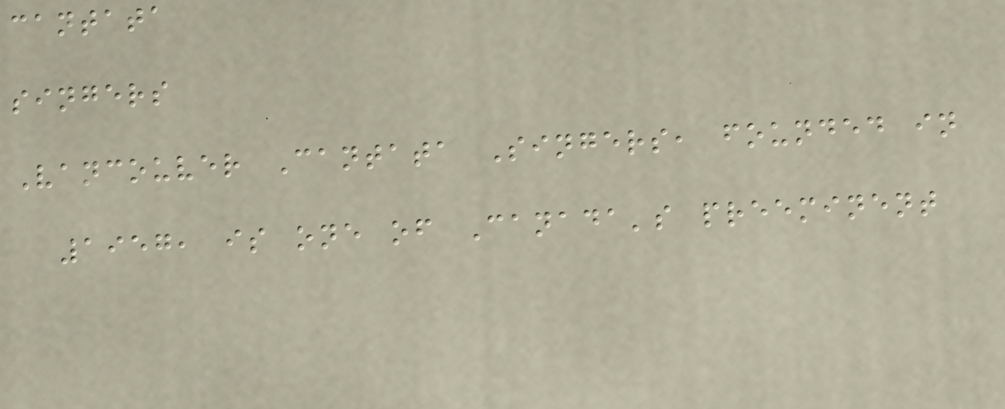cantata
singers
Vancouver Cantata Singers, founded in
1957, is one of Canada's preeminent
